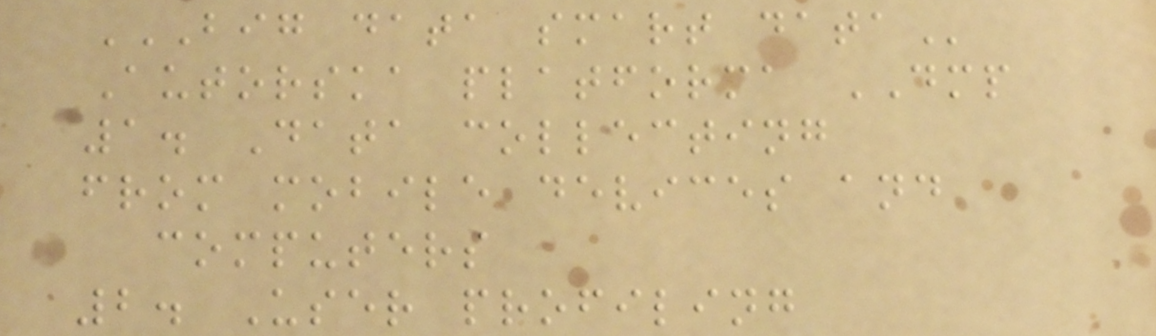BIG DATA SMART DATA
Autorska platforma DMP
1. Data collecting
from mobile devices and
computers
2. User profiling
